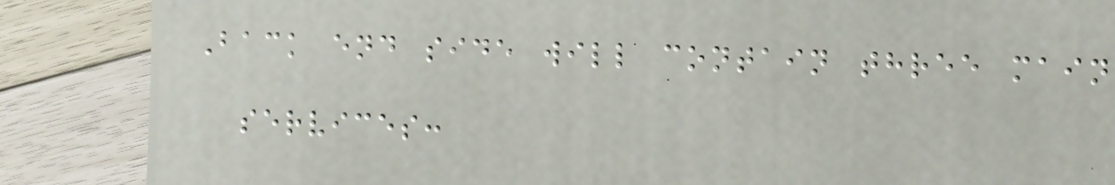Back end side will contain three main
services:
